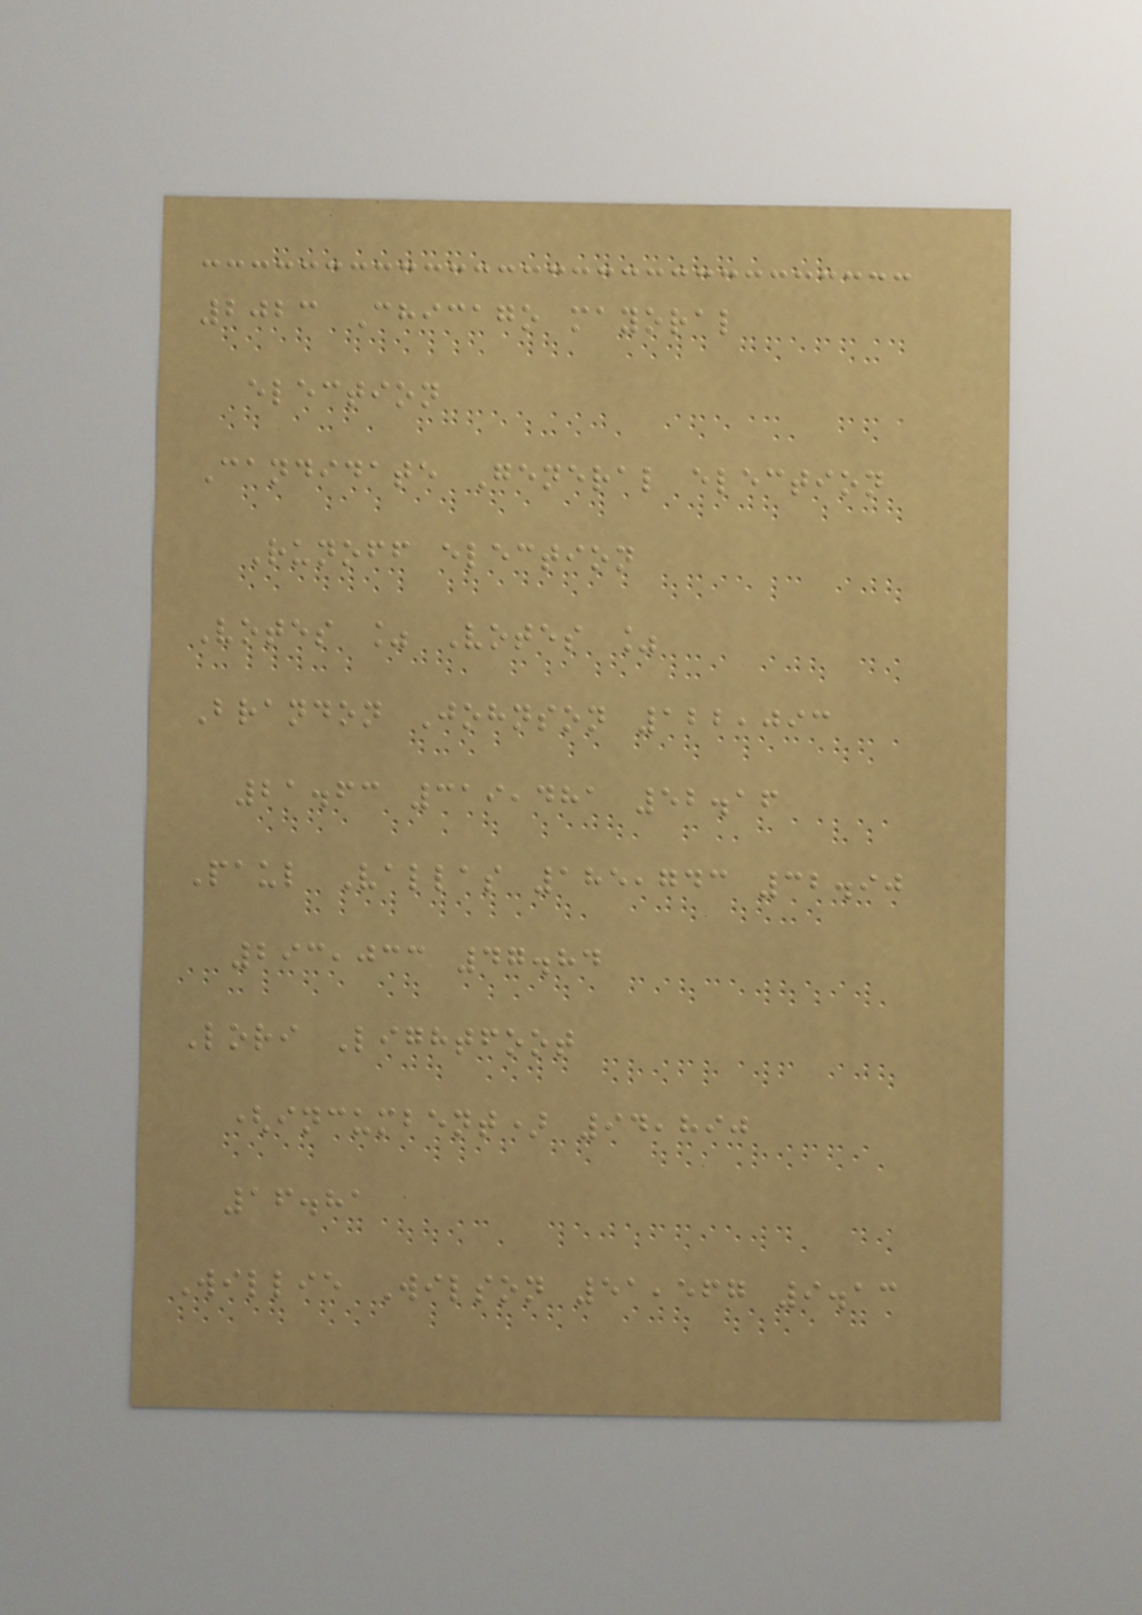2023 Chicago mayoral
election
Candidate General election
Runoff election
Votes % Votes %
Brandon Johnson 122,093
21.63 319,481 52.16
Paul Vallas 185,743 32.90
293,033 47.84
Lori Lightfoot
(incumbent) 94,890
16.81
Willie Wilson 51,567 9.13
